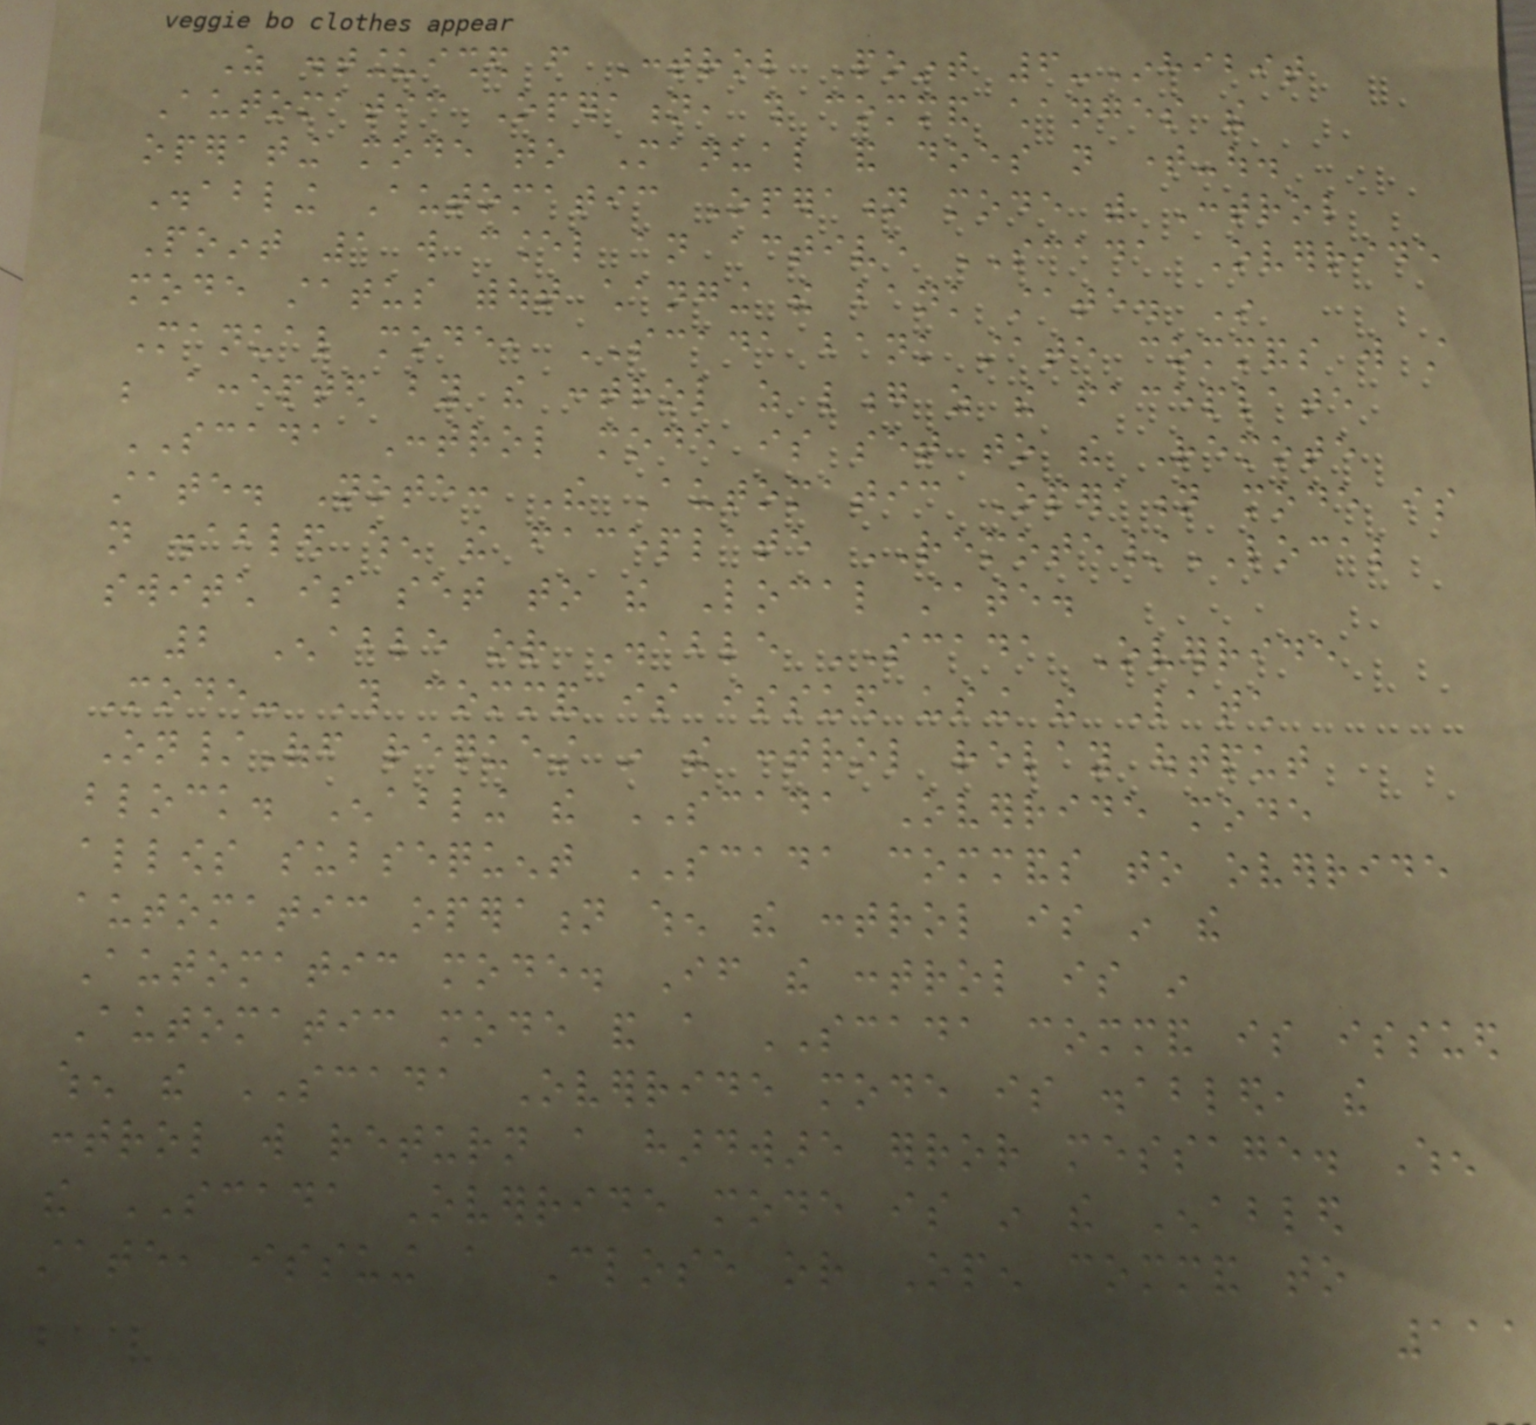As distinguished from Control Point 6-Inhibit
Automatic Operation, this command changes the
operating mode to Manual and does not time-out.
Disabling Automatic Operation mode with Control
Point 1 will cancel an active SCADA Override
mode status without changing the bank state. In
Manual mode, SCADA bank state commands will still
be accepted by the control as long as the faceplate
SCADA Control mode is set to the Remote
state. Note: The Automatic Operation mode is
not disabled when the faceplate REMOTE/LOCAL
switch is set to the Local state.
2 Enable or Disable SCADA Override
Mode- This command is issued using the Latch
On/Off request in the control relay output
block. Enabling the SCADA Override mode
allows subsequent SCADA commands to override
automatic operation when the control is in the
Automatic mode. If the control is in
Automatic mode and a SCADA command is issued
when the SCADA Override mode is disabled, the
control will return a hardware error message. When
the SCADA Override mode is in the Enabled
state, issuing a Close or Open command to
111
